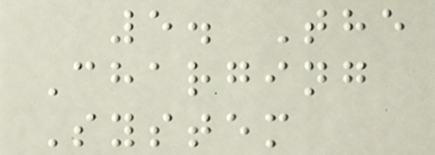5. The
Charging
System
